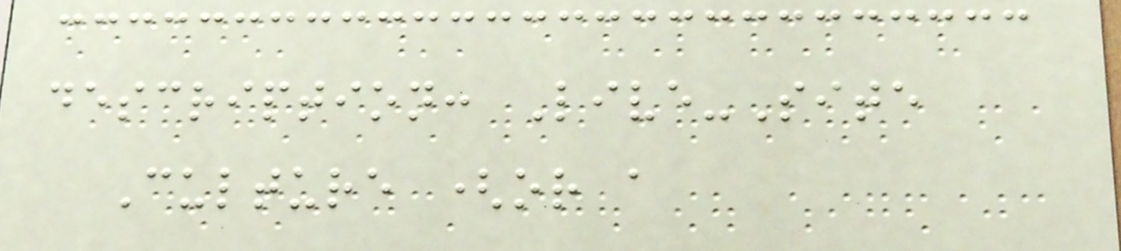description: Live-Site
Culture (or a
